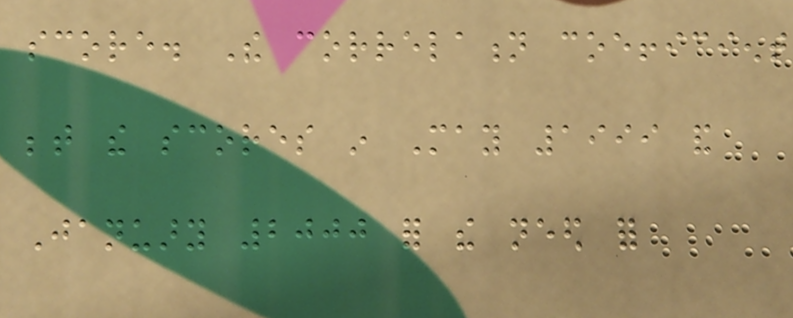score. The correlation coefficient
between the scores in May 1999 and
January 2000 for the need for
